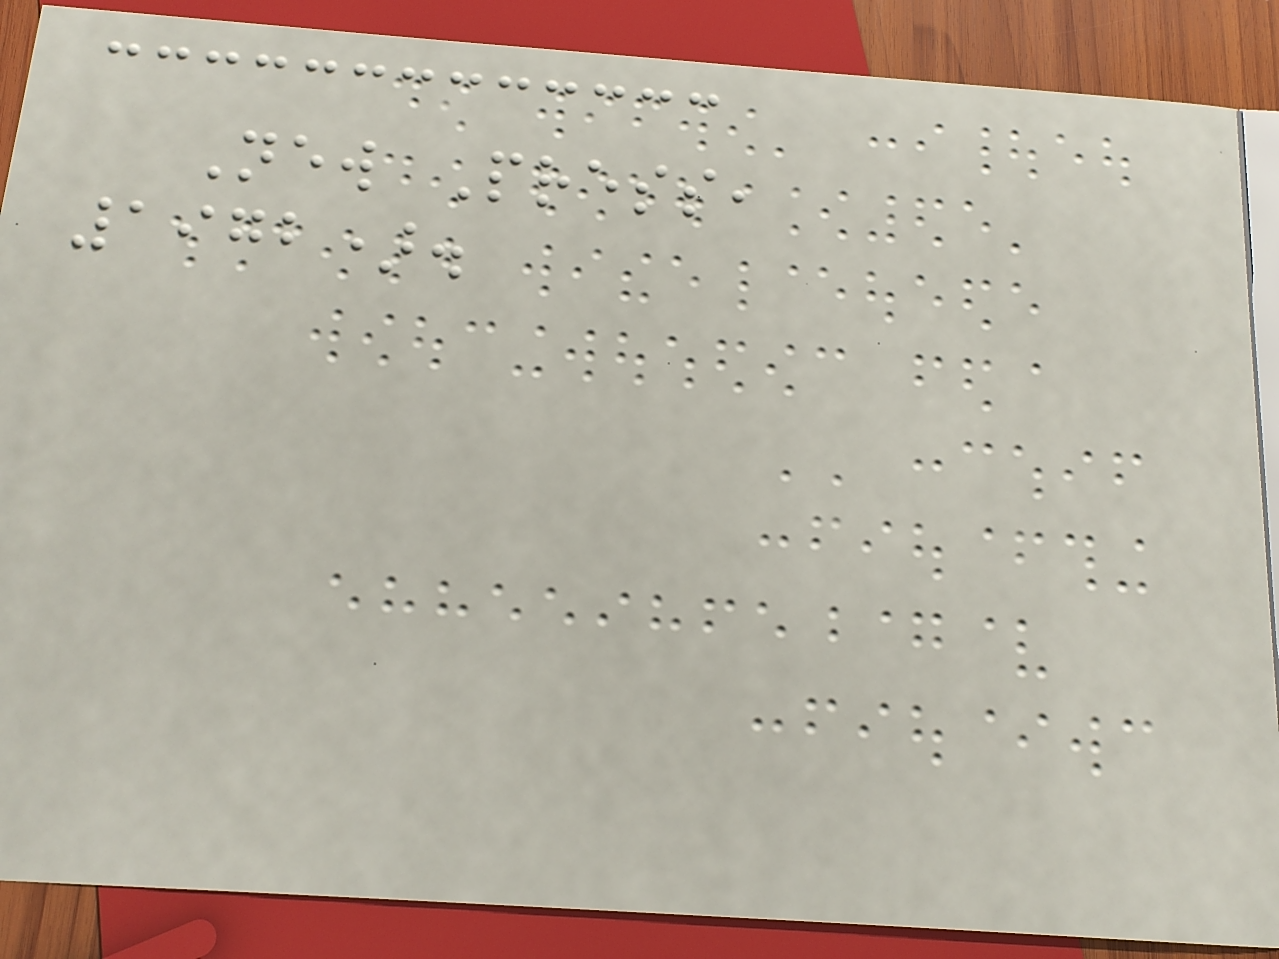New Press,
1972).
